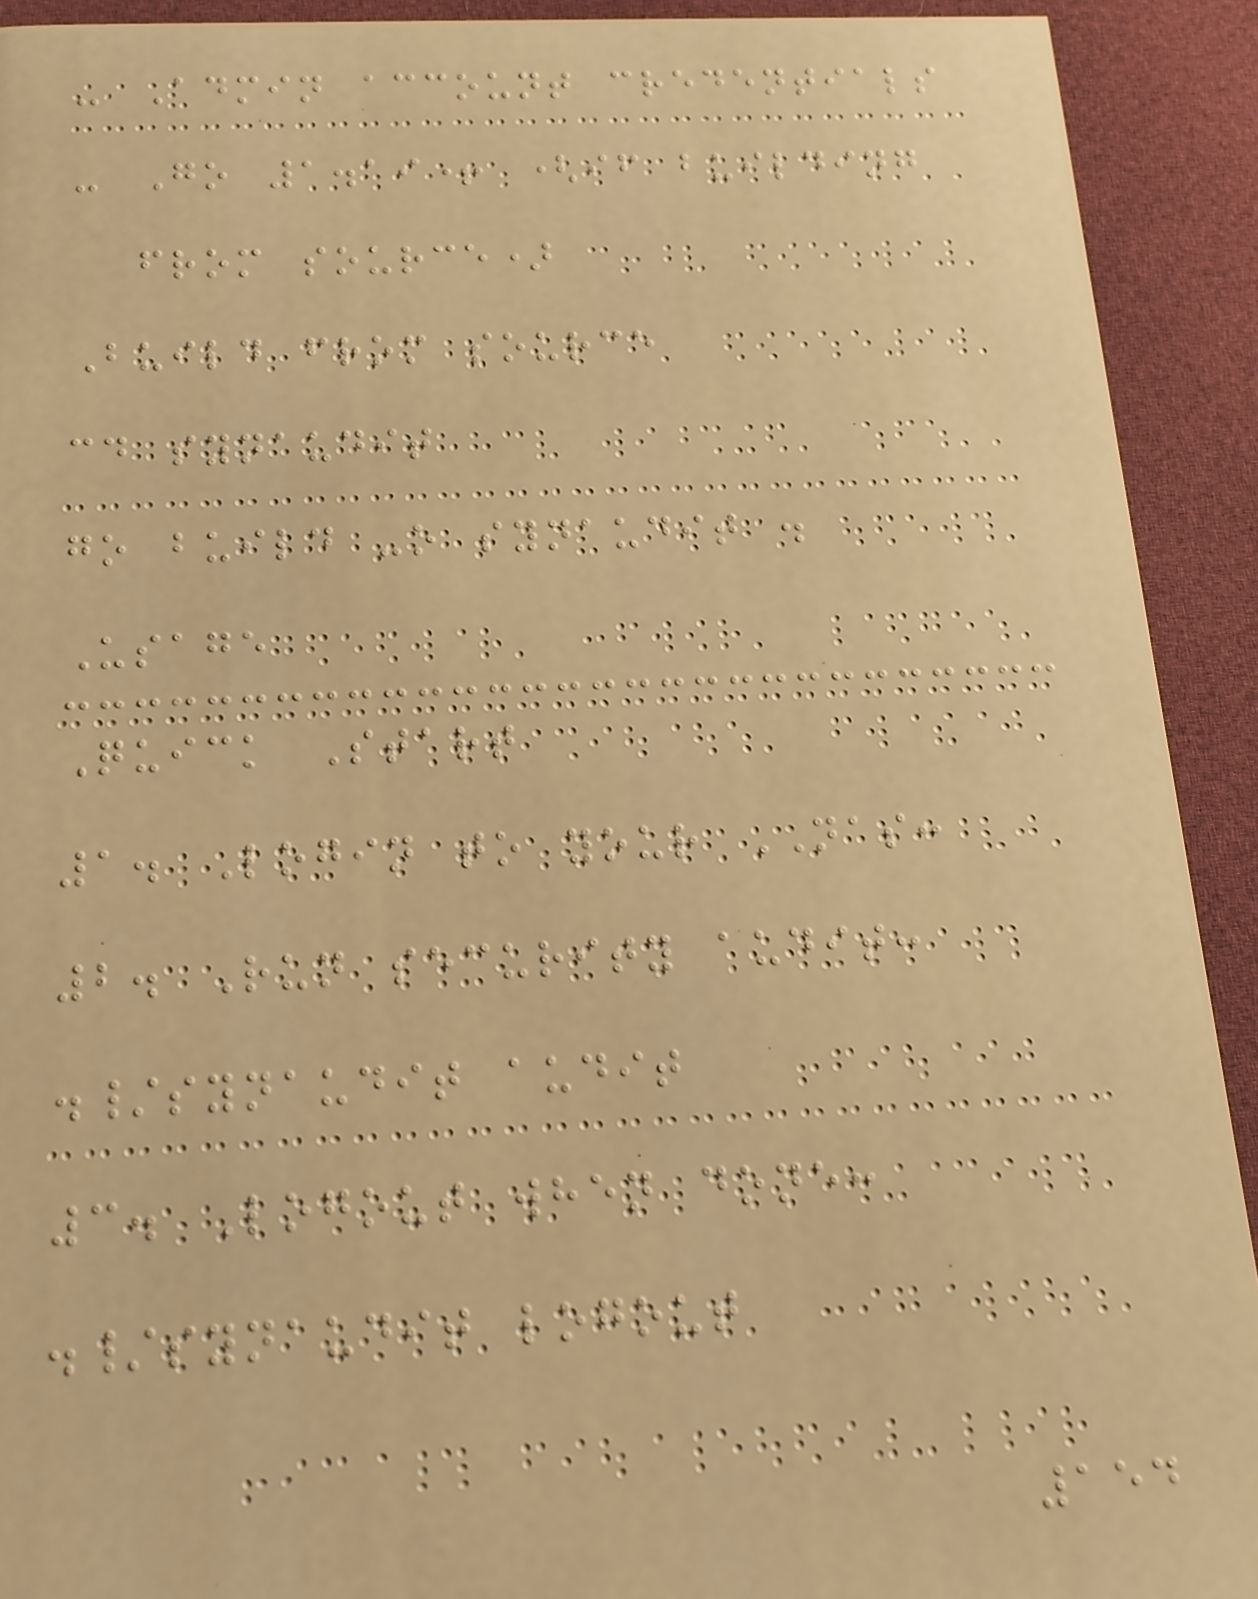- Admin account credentials
- Go 1.19+ (if building
from source)
Build from source
cd synaudit
go build -o synaudit .
Usage
Quick Start
1. Login to your NAS:
2. Run security audit:
./synaudit audit
3. Logout when done:
./synaudit logout
154
